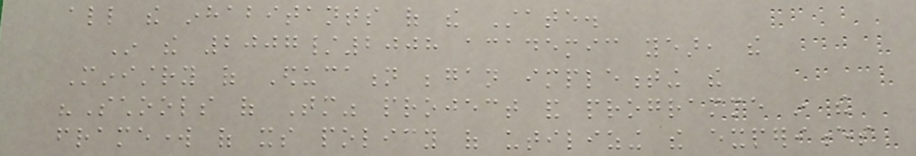all the inhabitants of the State.
In the 2007/2008 academic year, the
Ministry of Education began implementing the
"Schools of Tomorrow" project and programme in the
framework of its policy of utilizing the experiences
